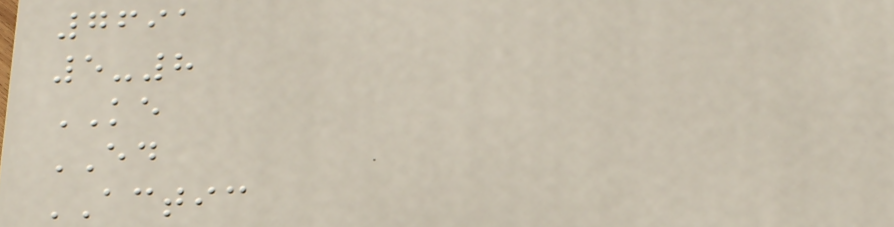7691
5-8
KE
ED
ACTIC
